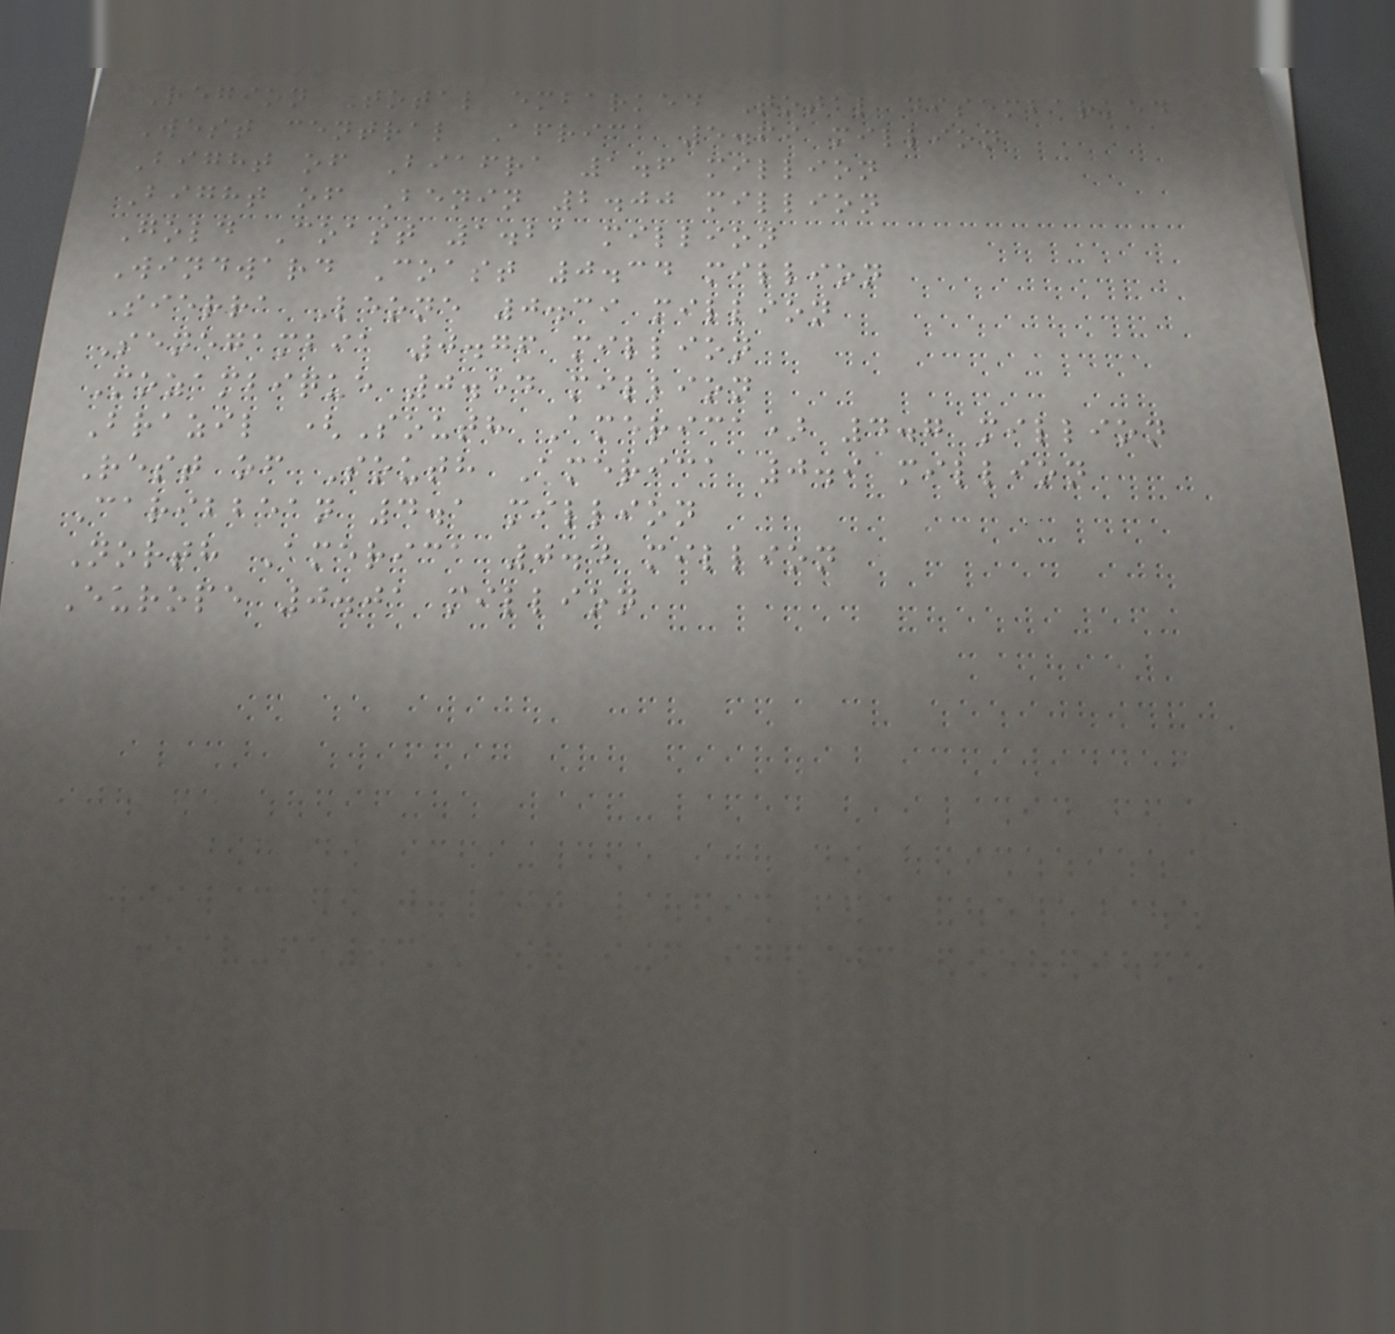Region Total embarked Total disembarked
West central Africa 5.69 million
Bight of Biafra 1.6 million
Bight of Benin 2.00 million
Gold Coast 1.21 million
Windward Coast 0.34 million
Sierra Leone 0.39 million
Senegambia 0.76 million
Mozambique 0.54 million
Brazil (South America) 4.7 million
Rest of South America 0.9 million
Caribbean 4.1 million
North America 0.4 million
Europe 0.01 million
